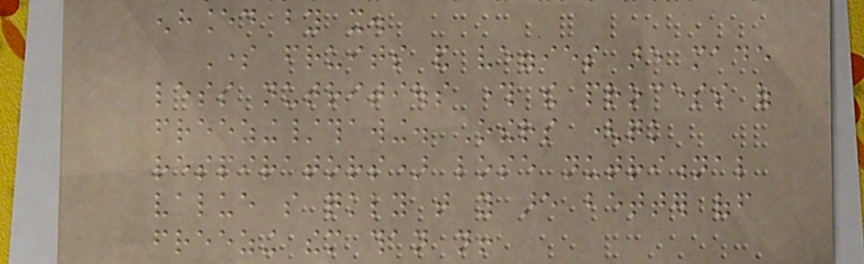enhanced by it.
Some fruits and veggies are made
less nutritious through the process of
freezing/thawing. Others (quick
respirators) lose nutritional
value so quickly that you are better off
freezing them than not!
